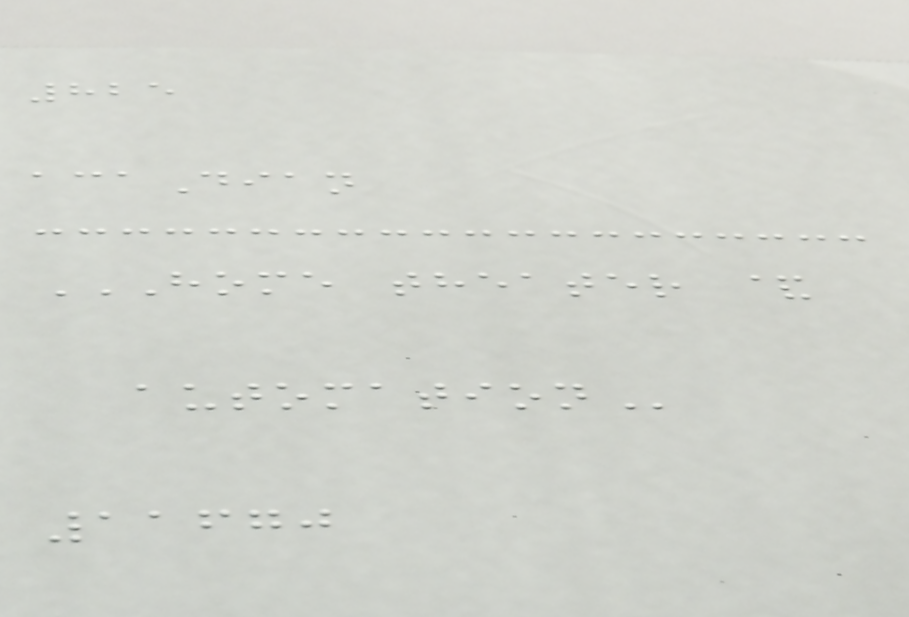825
acaDian
HOME THEATER &
AUTOMATION
11670
